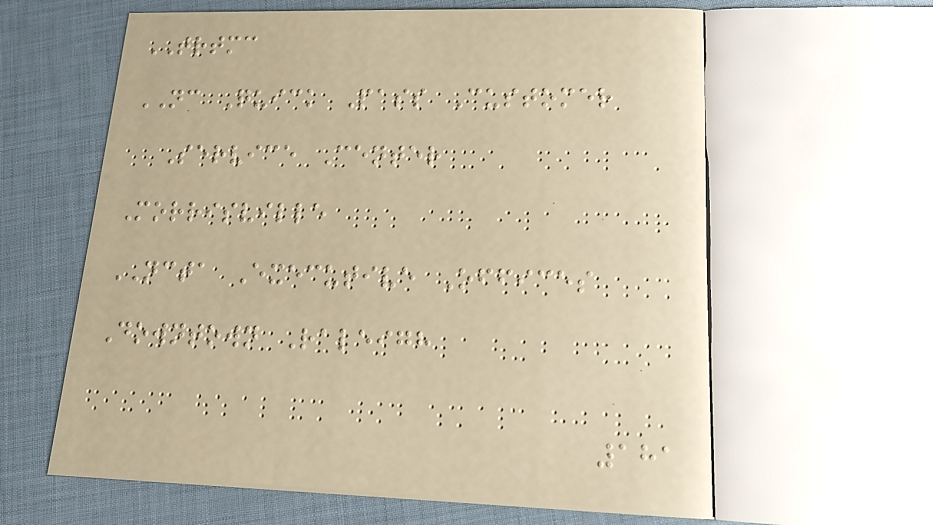TRTMC
NC Quick Pass Customer
Service Center
Morrisville
NCTA Executive Offices
Downtown Raleigh
181
